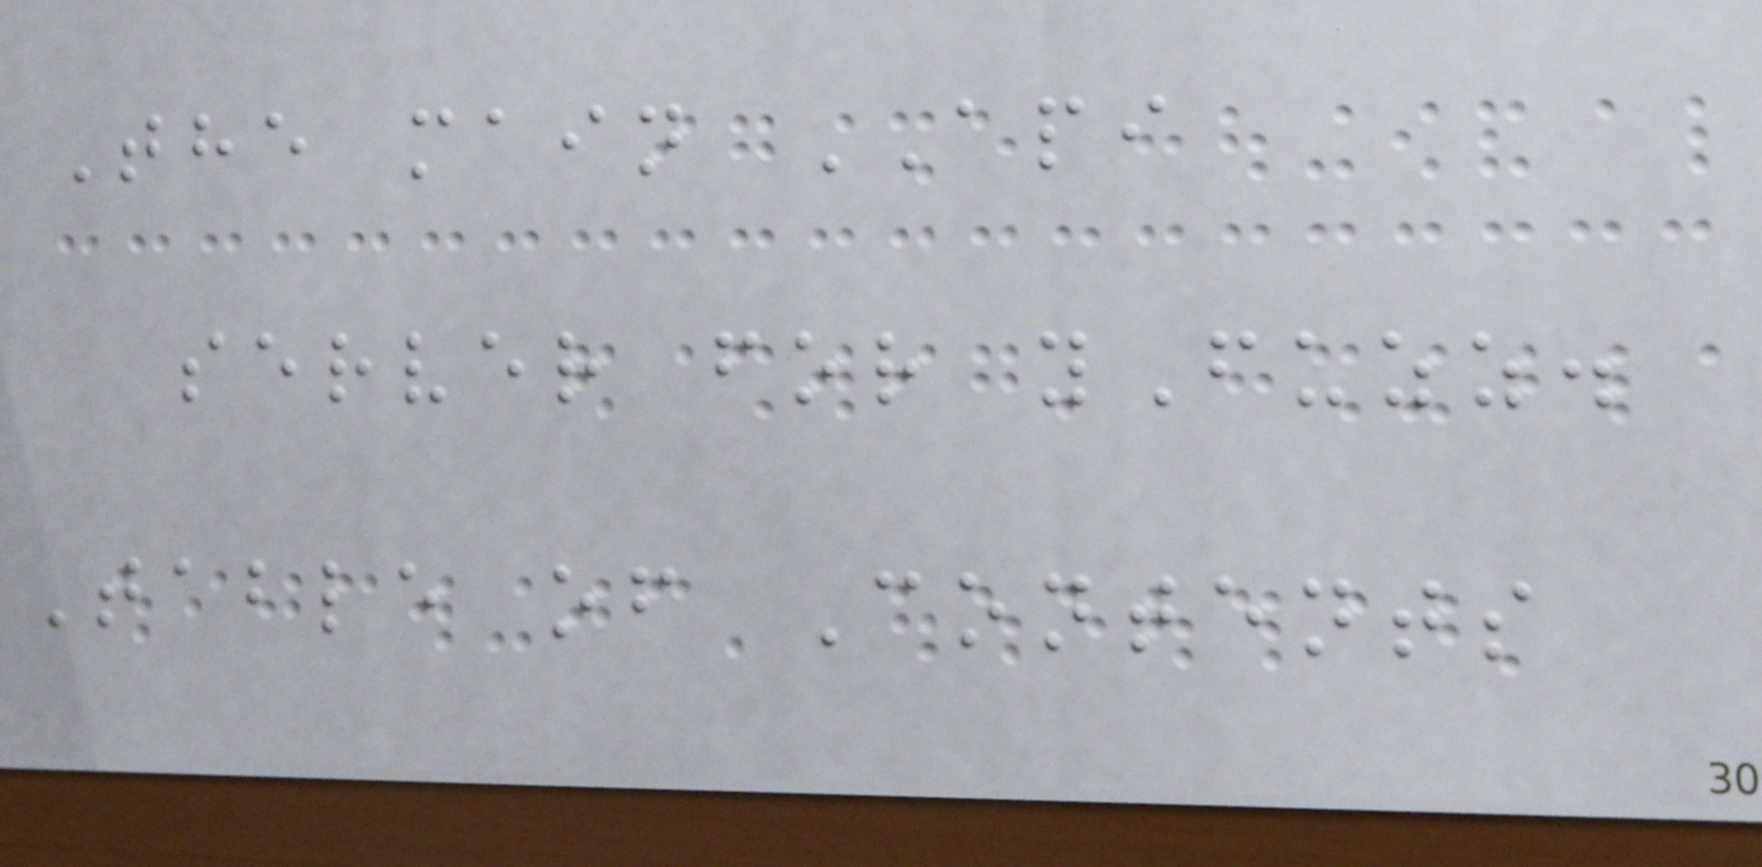The main API
server for yFuzz.
Table of Contents
